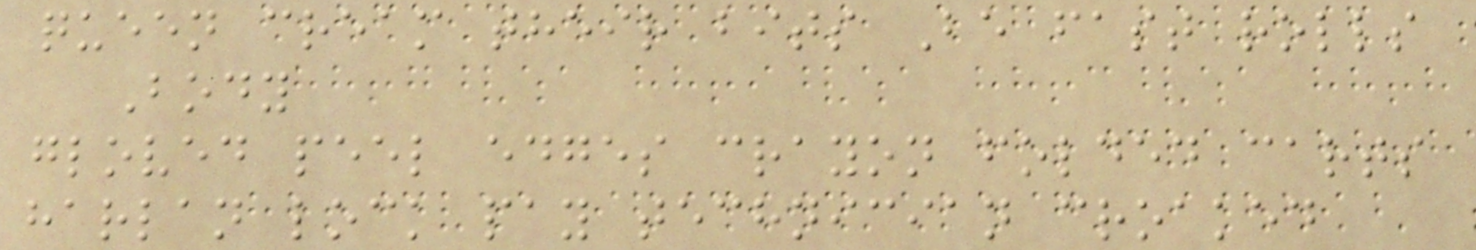queen cream their bits Be fast rolls
Body
gloved peel edges crayon folded carts
harlan lock pay technician croaked
